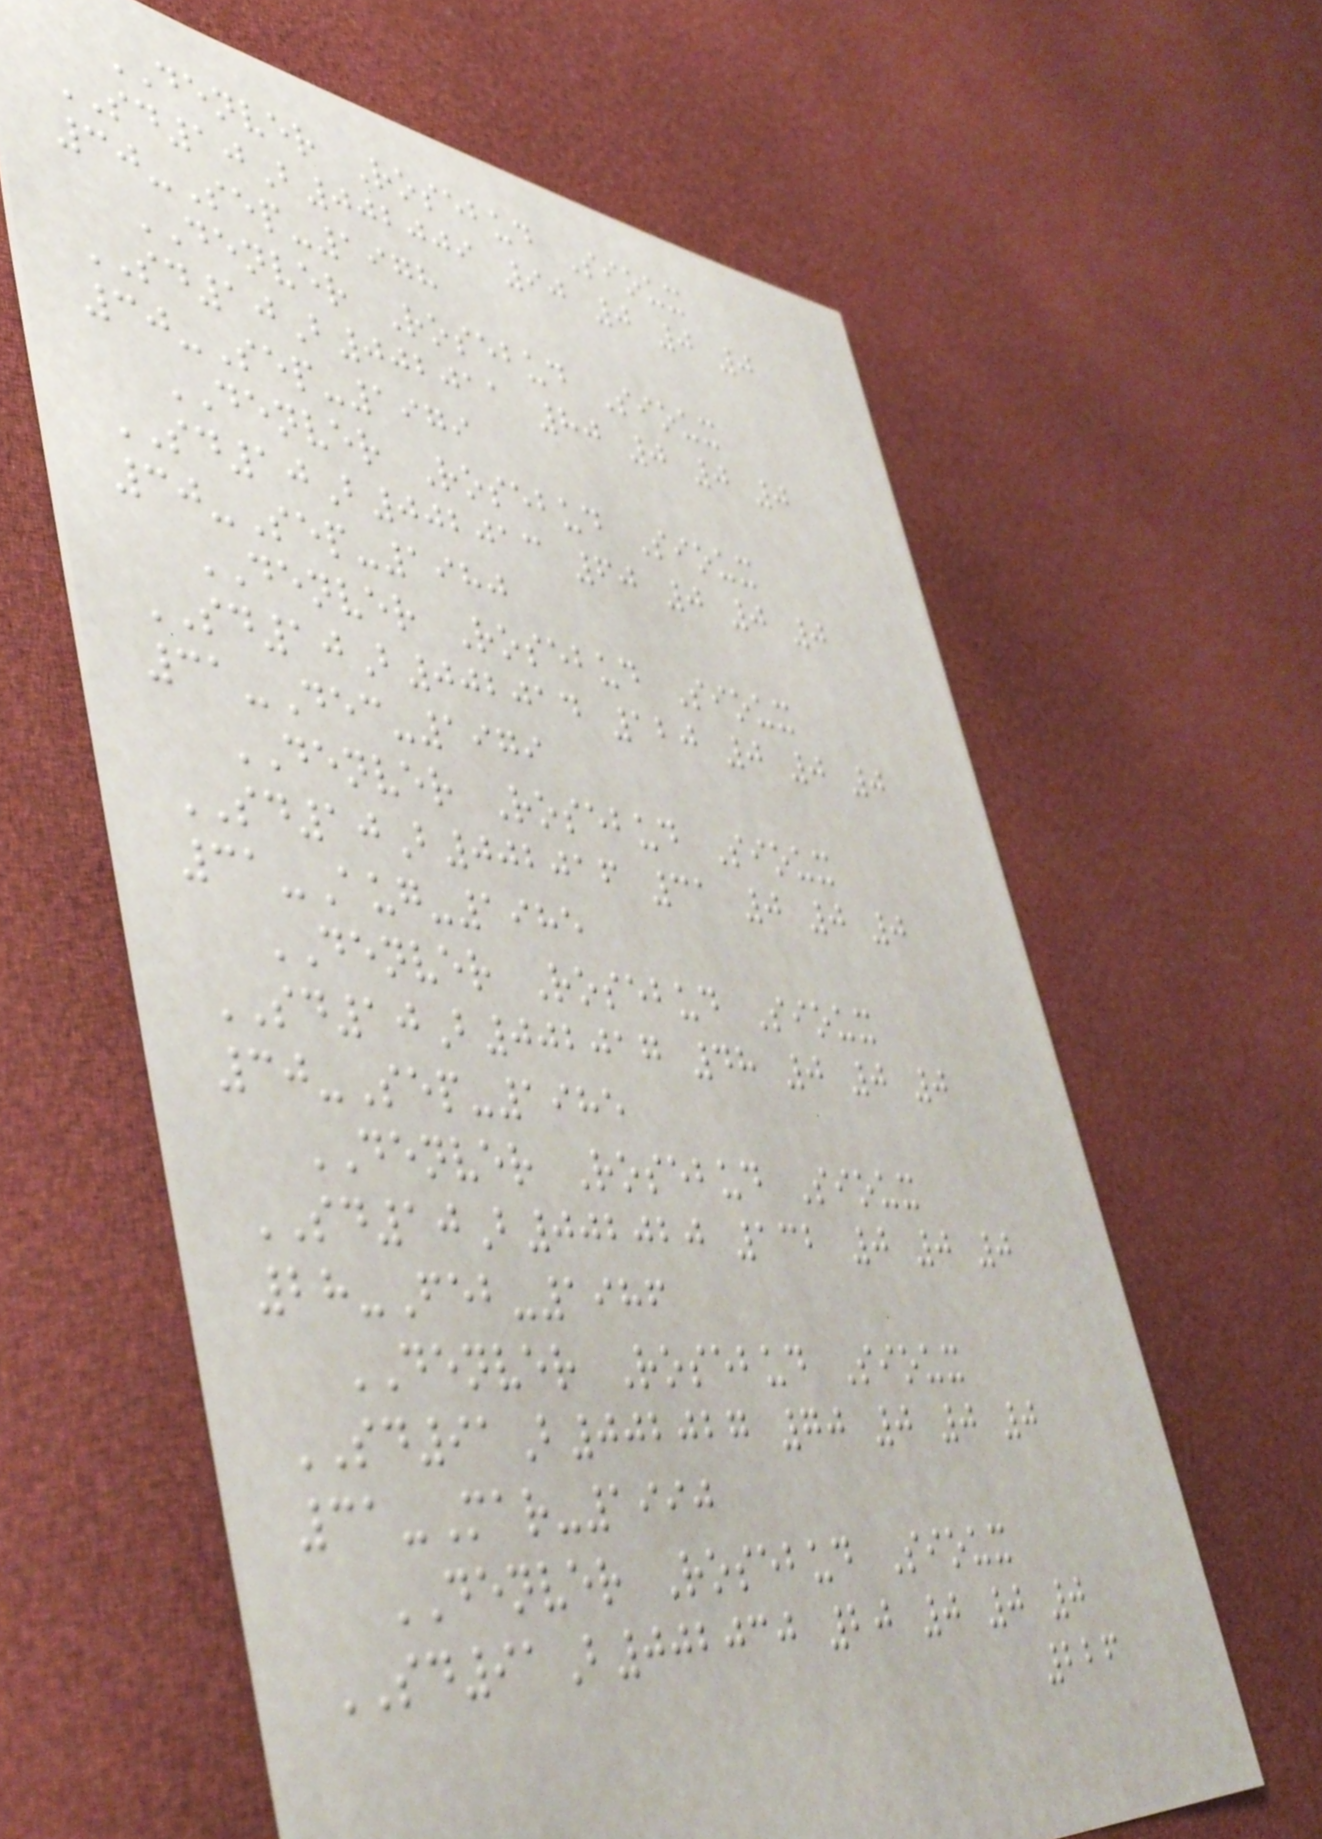DENVER Rosebud Sioux
SD10B002009 90 0 0 0
30-Sep-1978
DENVER Rosebud Sioux
SD10B002011 80 0 0 0
30-Sep-1979
DENVER Rosebud Sioux
SD10B002013 60 0 0 0
30-Sep-1980
DENVER Rosebud Sioux
SD10B002014 120 0 0 0
31-Dec-1979
DENVER Rosebud Sioux
SD10B002016 31 0 0 0
31-Aug-1985
DENVER Rosebud Sioux
SD10B002017 48 0 0 0
30-Sep-1985
DENVER Rosebud Sioux
SD10B002020 132 0 0 0
28-Feb-1986
DENVER Rosebud Sioux
SD91B002027 70 0 0 0
31-Mar-1990
DENVER Rosebud Sioux
SD91B002030 20 0 0 0
226
